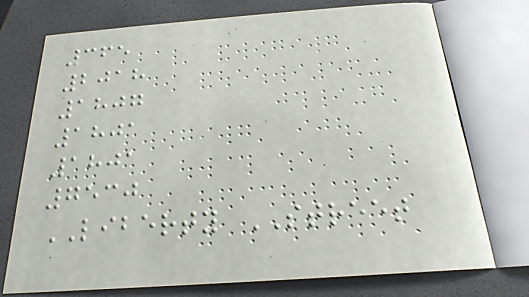365
2018
1807
1801
1801
7530
LIBERTY STREET
